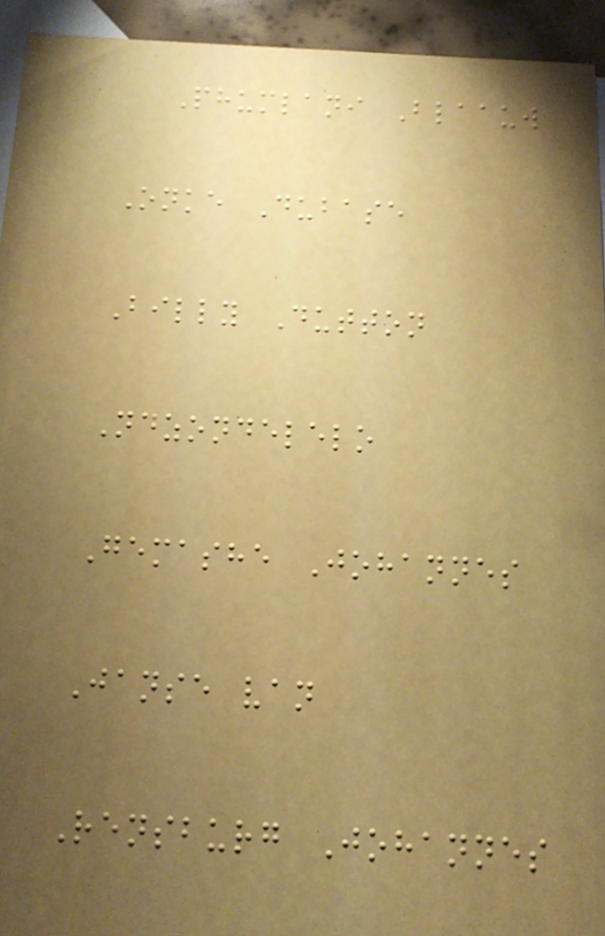Phumlani Blaauw
Onke Dubase
Billy Dutton
Ndzondelelo
Gemashe Johannes
Janse van
Rensburg Johannes
